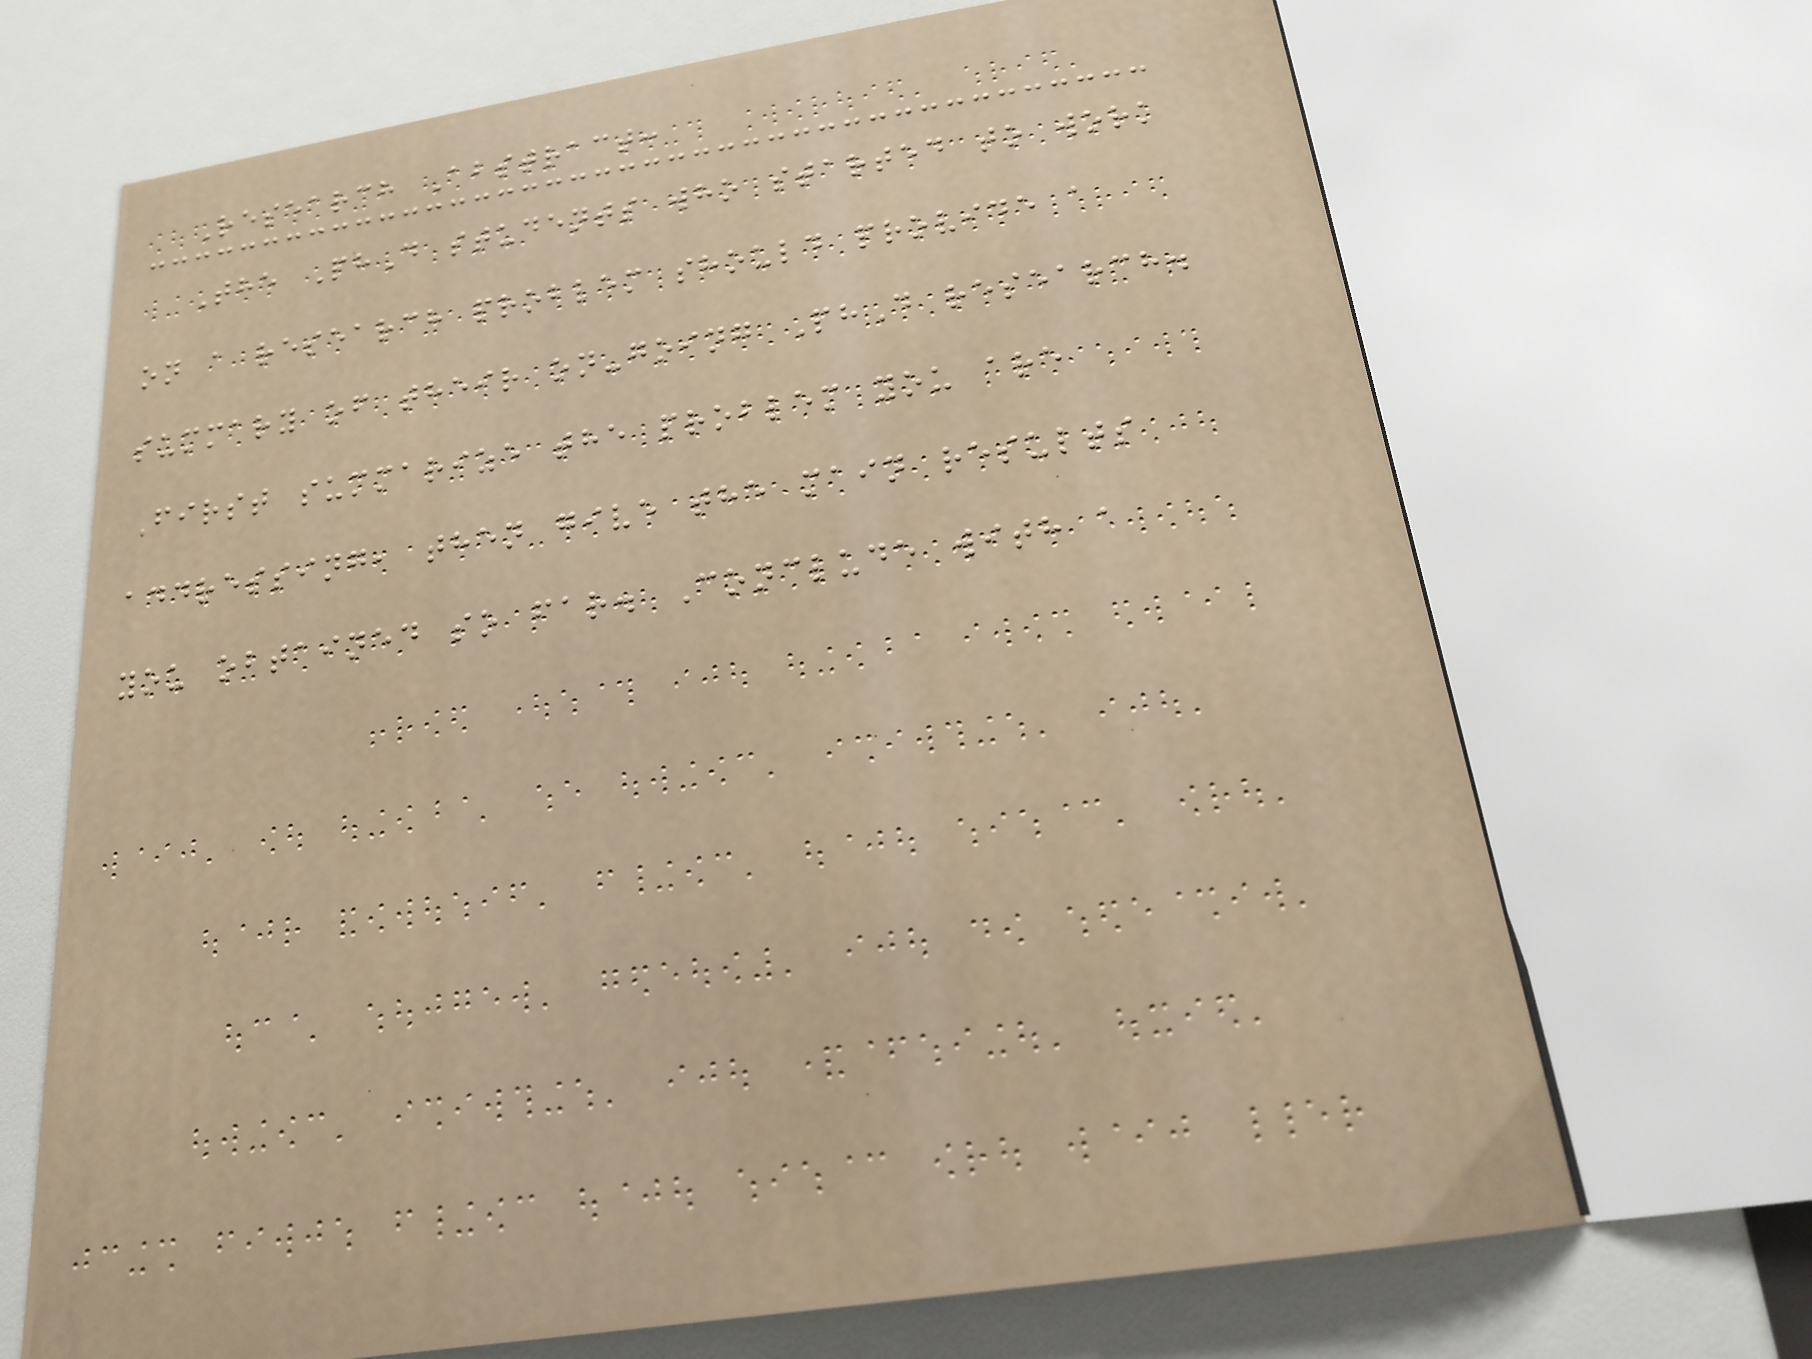Research Abstract:
The PhD students who started to work
on a research problem should provide a
summary of their on-going PhD research.
First summarize the problem you are
addressing, then give the main results
you obtained so far. Conclude with a
